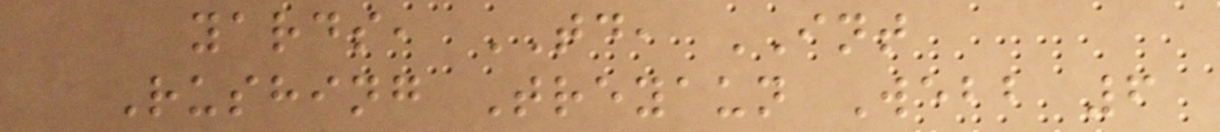yards, TD, INT
Rushing Treyaun Webb 6
